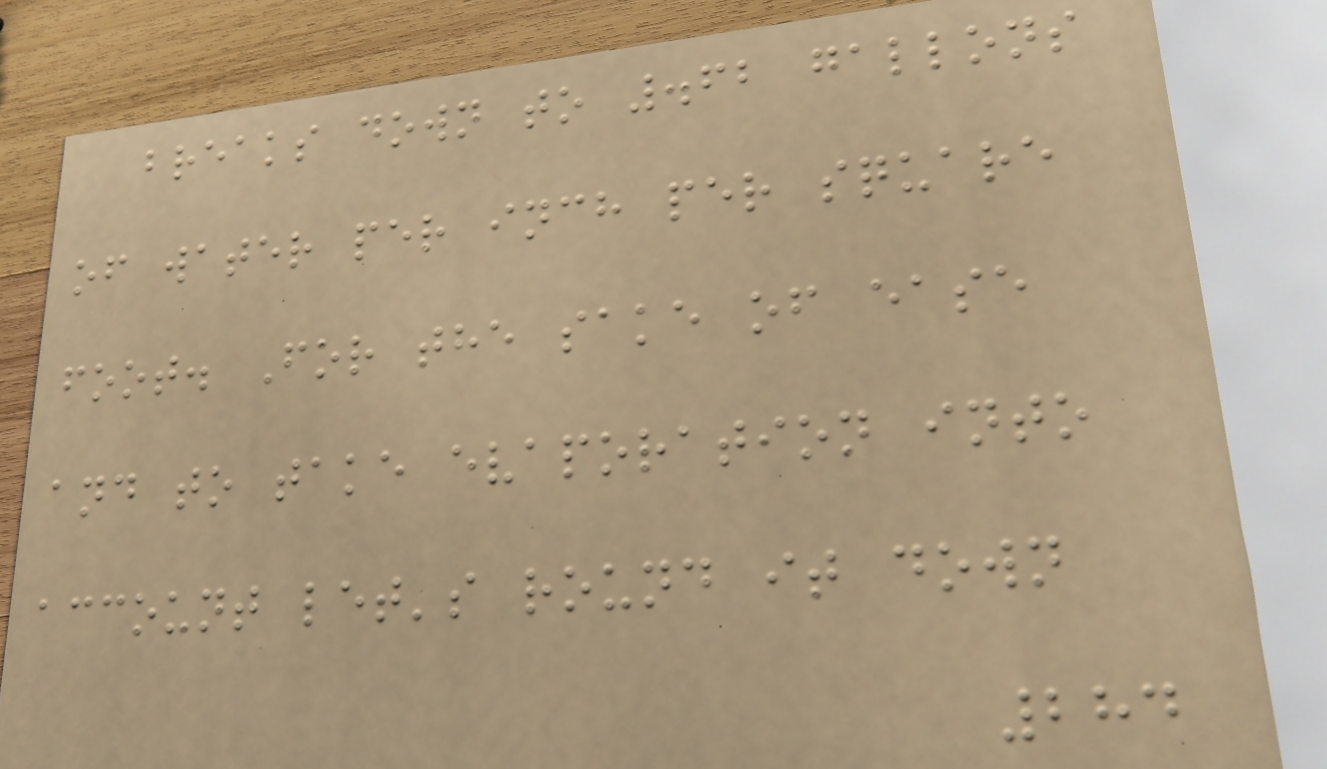breaks down to .62 gallons
of water per inch per square
foot. For the sake of ease
and to take evaporation into
account let's round it down
284
